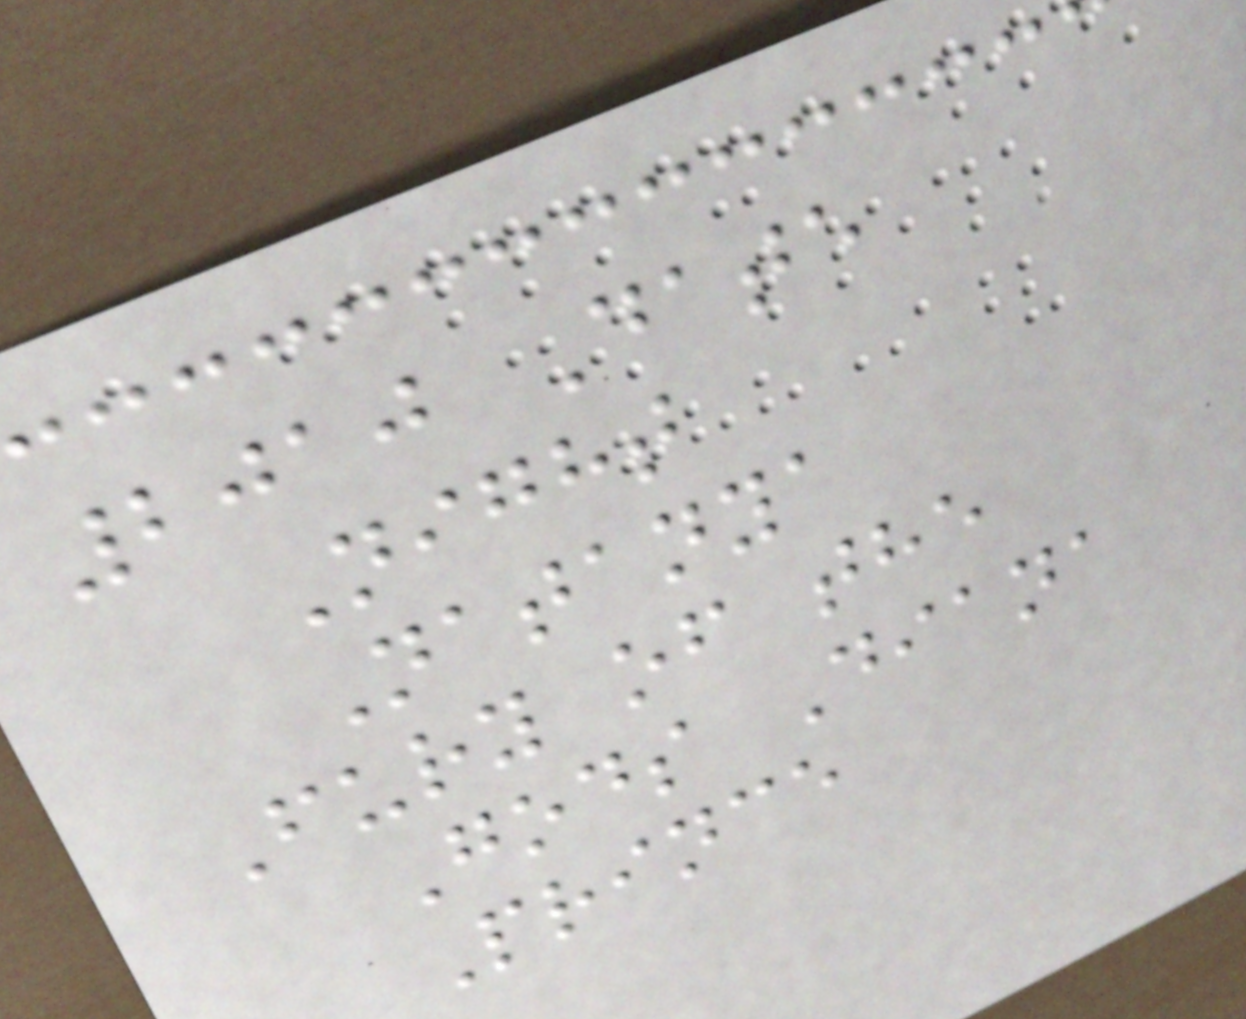2010 Date
Night
Natanya
Fury of the
Gods Diana
Prince
